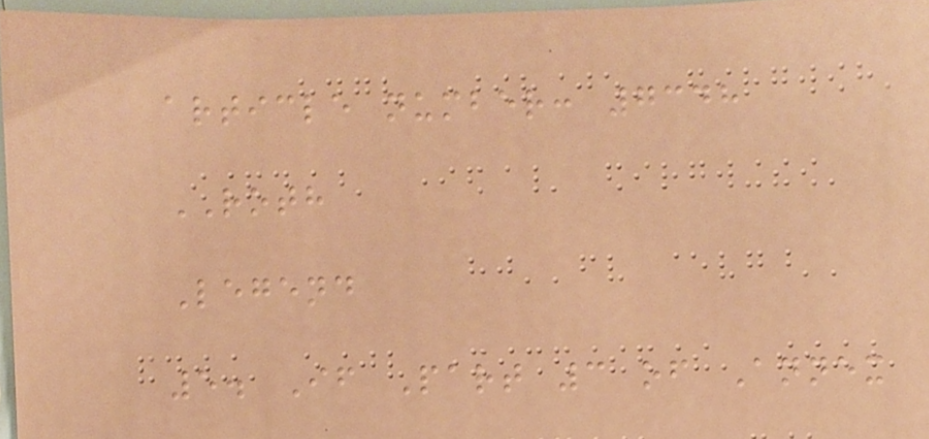article number: 7348
ROTH
Legend
5. If Part 3 of Annex
